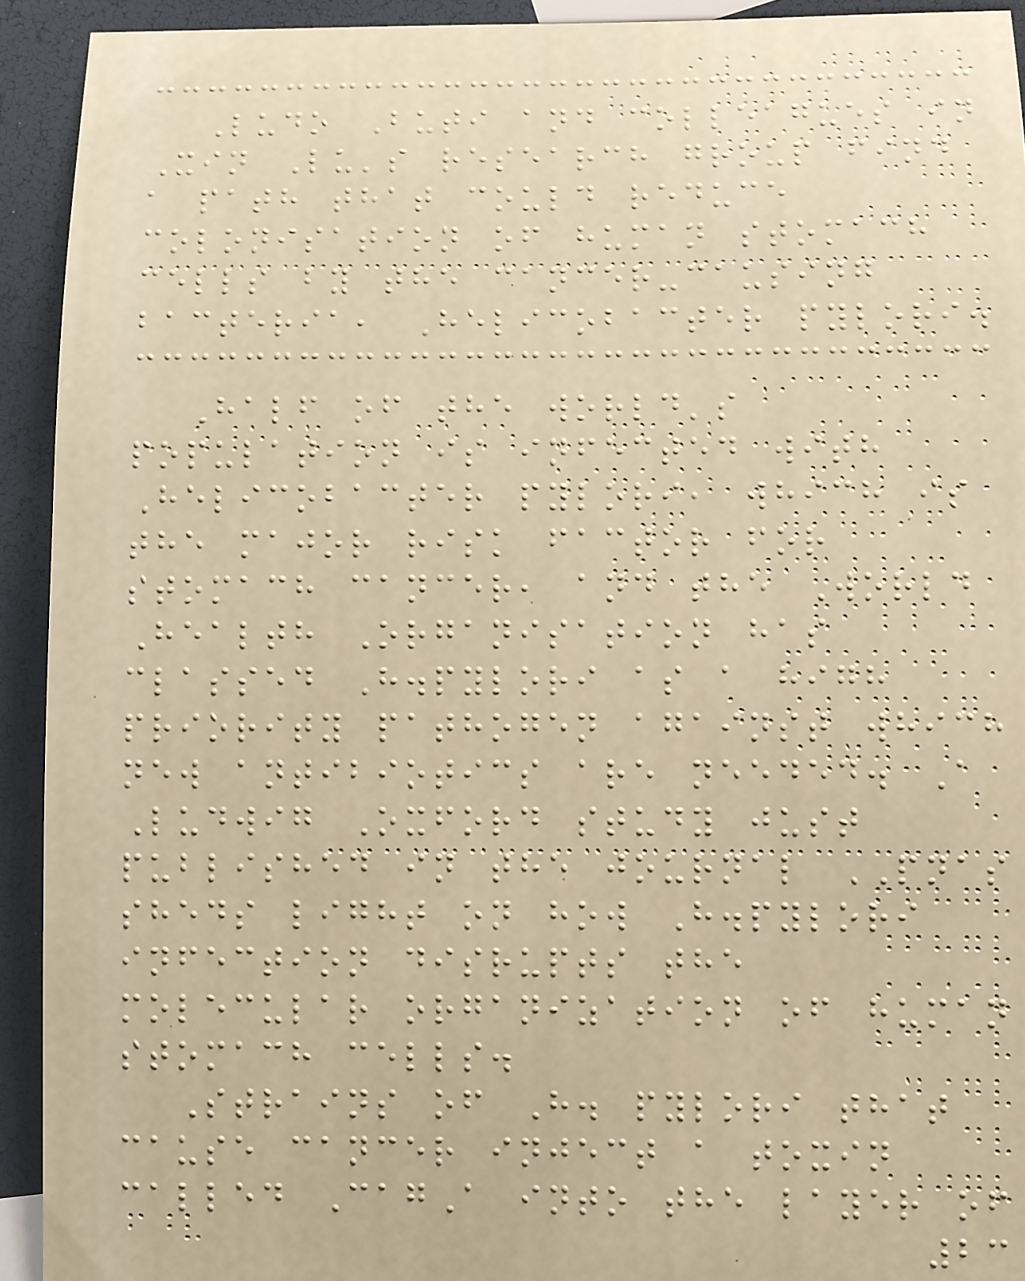Ludo Buti and colleagues in
Xin Lu's research group find
a path that could reduce
colonisation of human stomach
cells by the cancer-causing
bacteria, Helicobacter pylori.
Half of the world's
population is infected with
Helicobacter pylori, which is
the major risk factor for
stomach cancer, and the World
Health Organisation has
classed H.pylori as a high
priority pathogen against which
new antibiotics are needed. A
Ludwig Oxford study just
published in the journal PNAS
sheds light on how H.pylori
infection disrupts the
molecular organization of human
stomach cells.
Strains of H. pylori that
cause cancer inject a toxin
called CagA into the layer of
23
